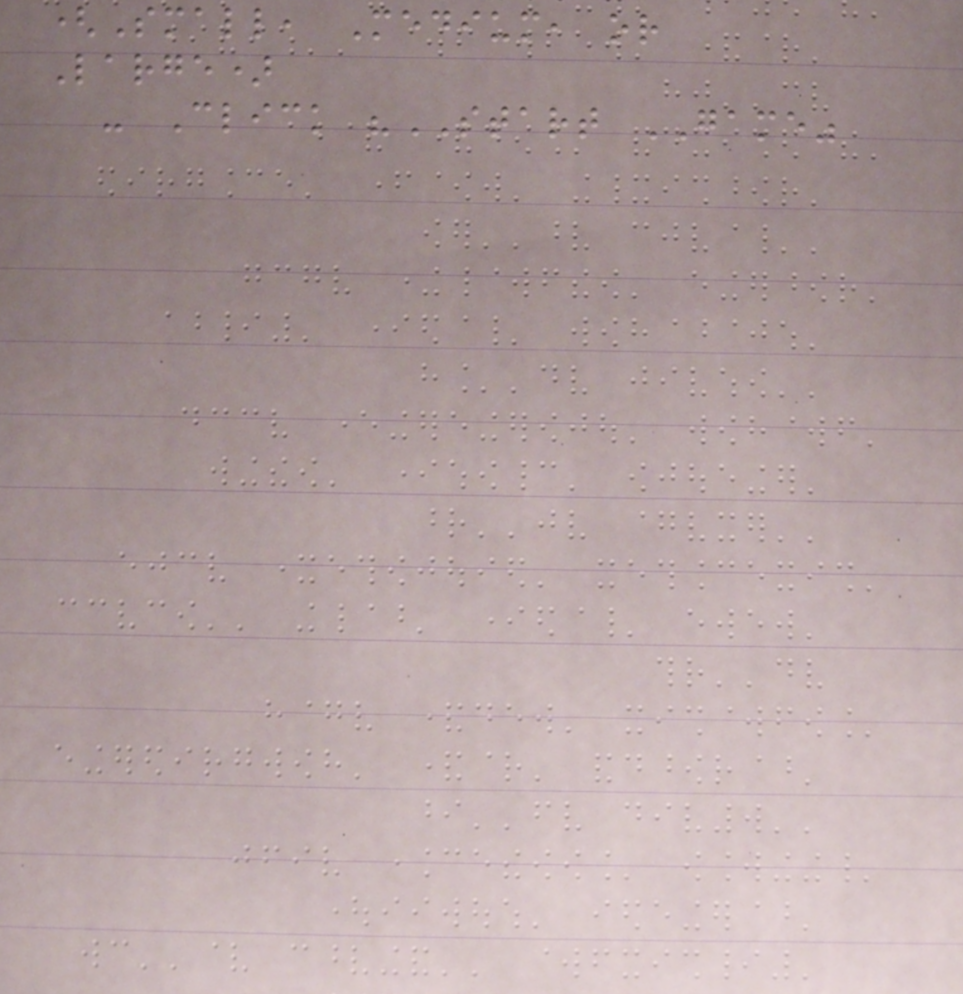(Small, Medium, or
Large)
- Click "START GAME"
